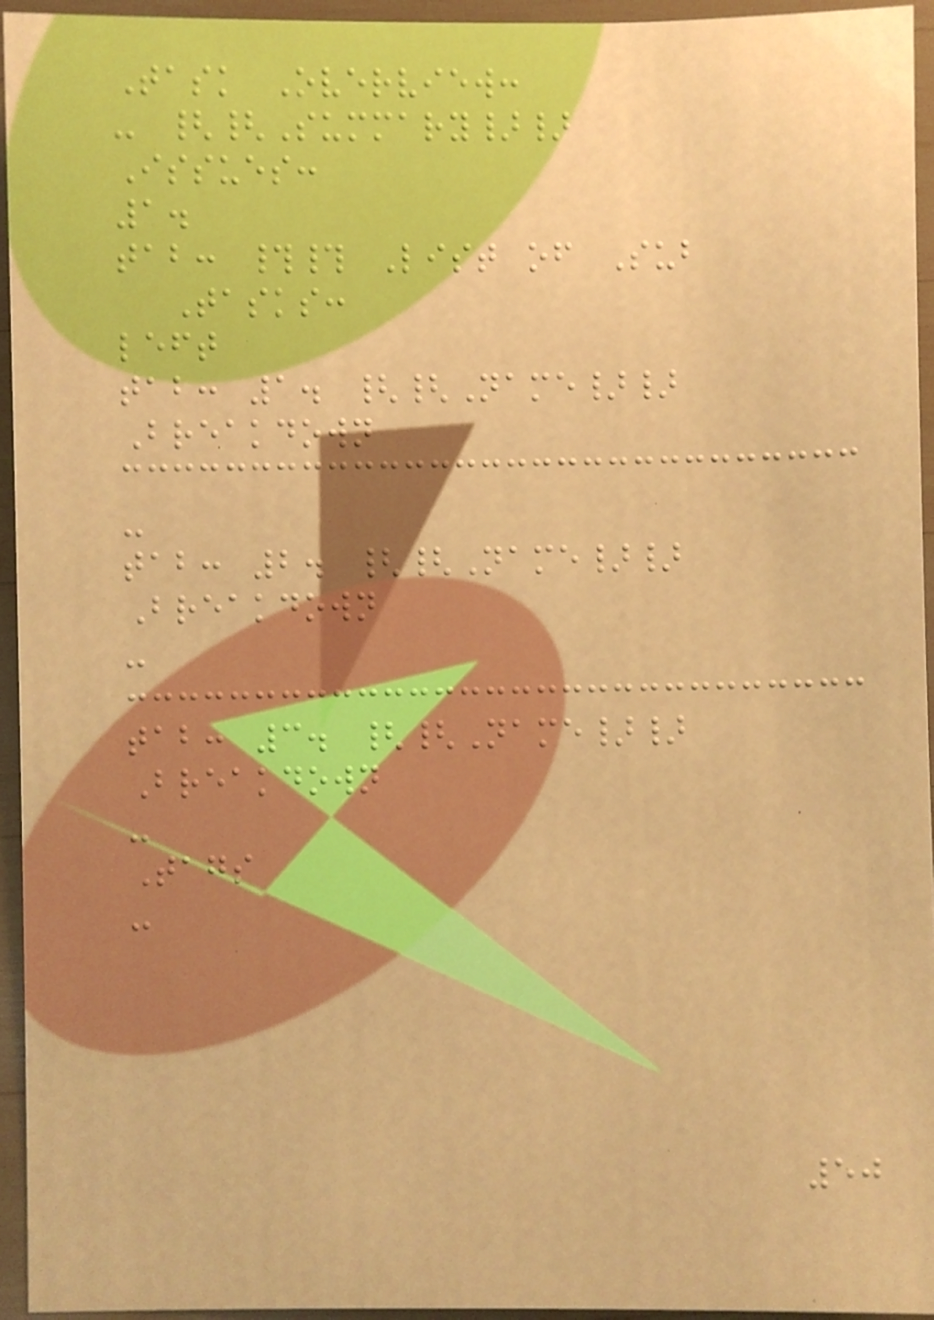Task Overview:
- {{Summary}}
Issues:
1.
tab: ## List of Sub
Tasks:
left
tab: 1. {{Name}}
Breakdown
-
tab: 2. {{Name}}
Breakdown
-
tab: 3. {{Name}}
Breakdown
-
Tags
-
50
